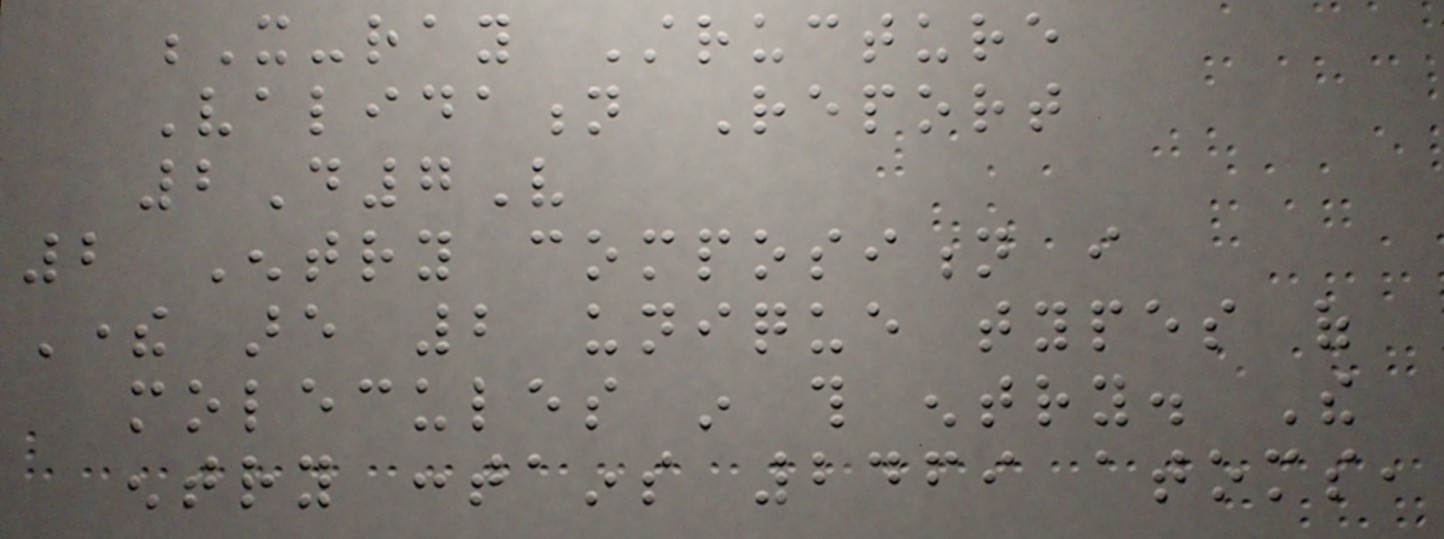X-ray Structure
Validation Report
2D7V
2 Entry composition i
There are 2 unique types of
molecules in this entry. The
entry contains 2469 atoms,
